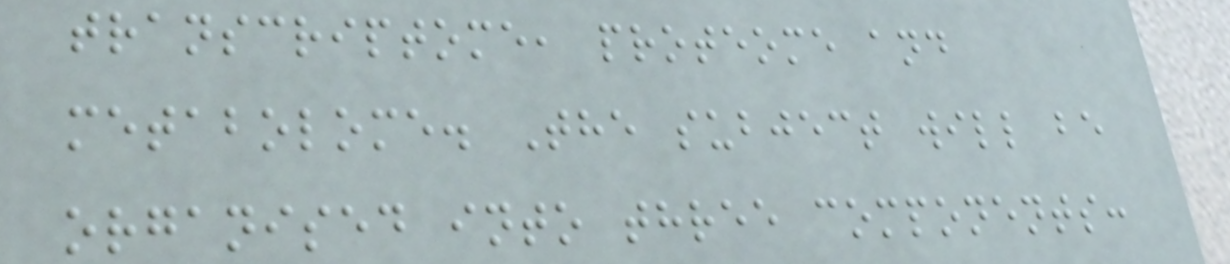transcriptome, proteome and
metabolome. The subject will be
organised into three components:
